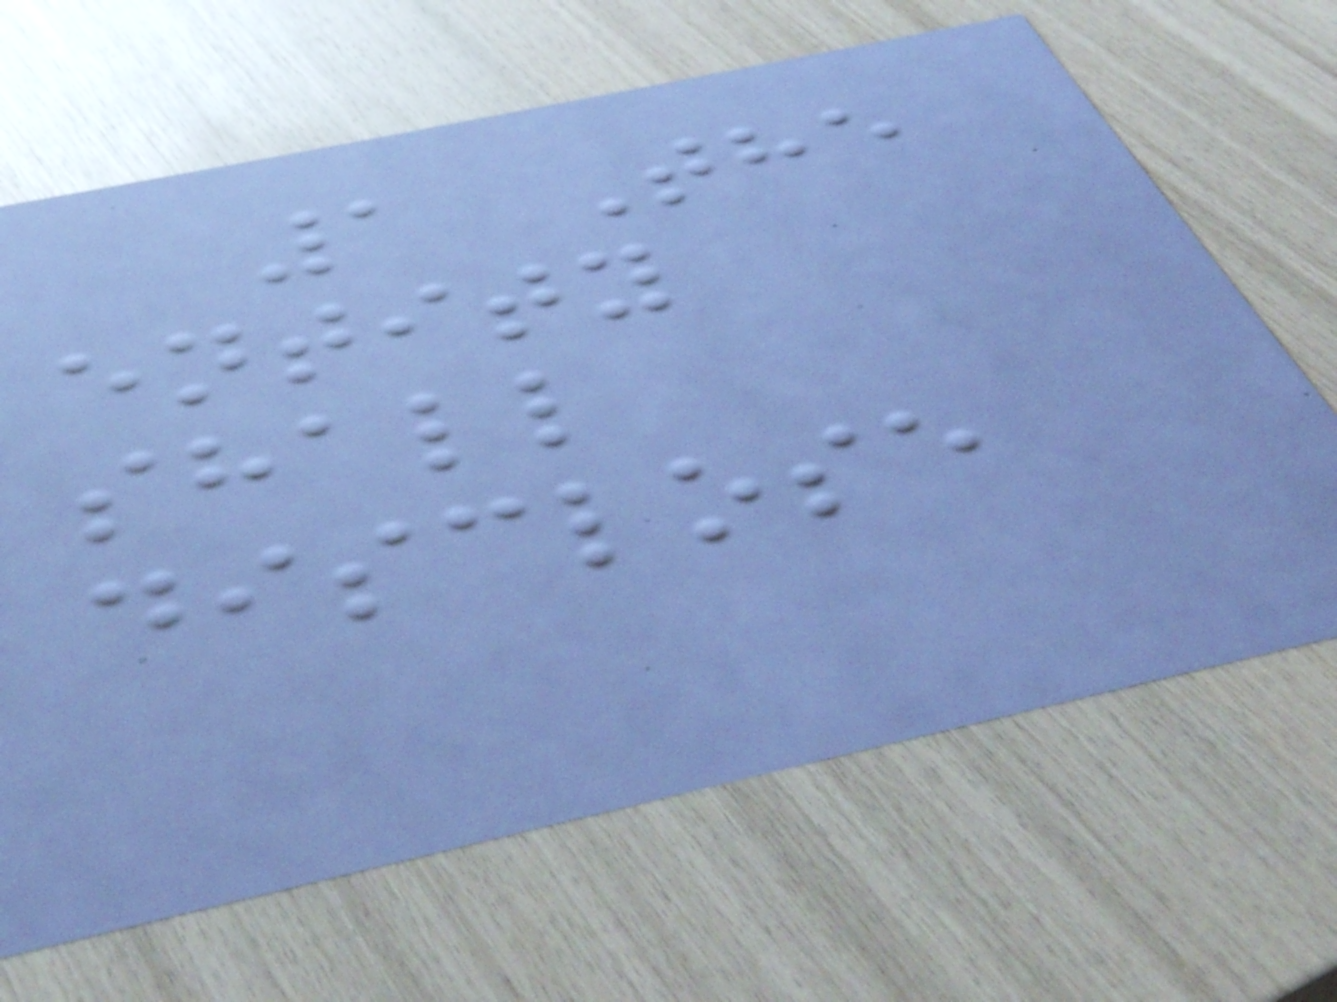1 The
entity
shall
disclose
